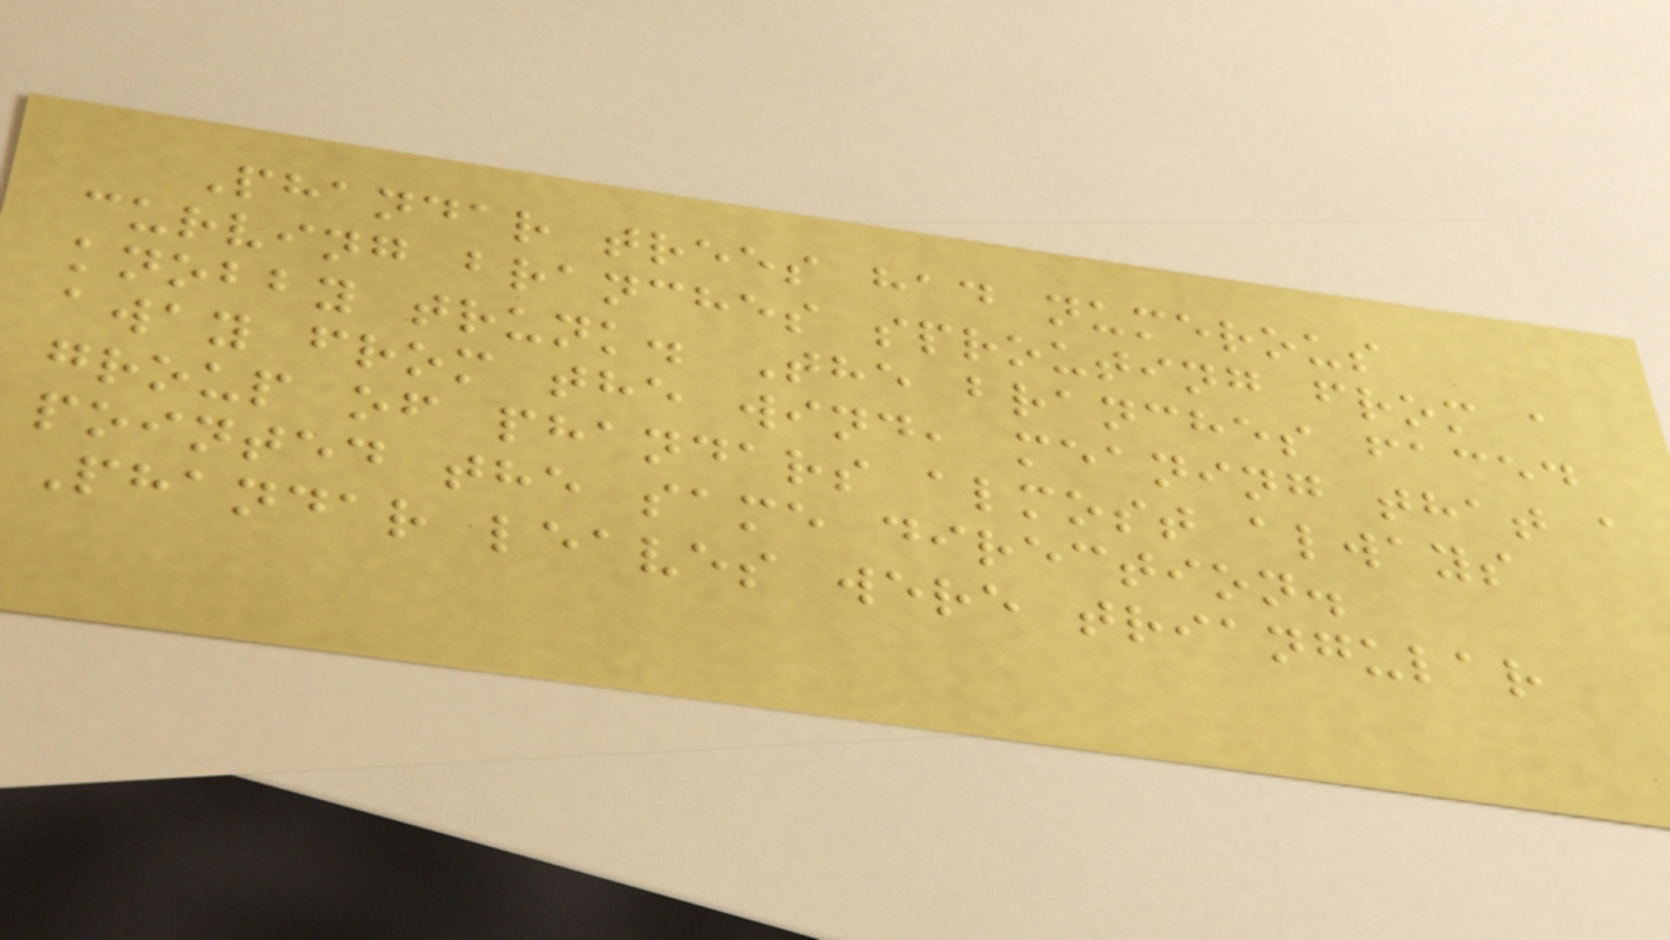Phandar trees had numerous
curving branches sprouting from a
knobby trunk. The branches faced
away from the wind, meaning that a
group of phandars almost always
pointed the same direction.
Phandar leaves were triangular
